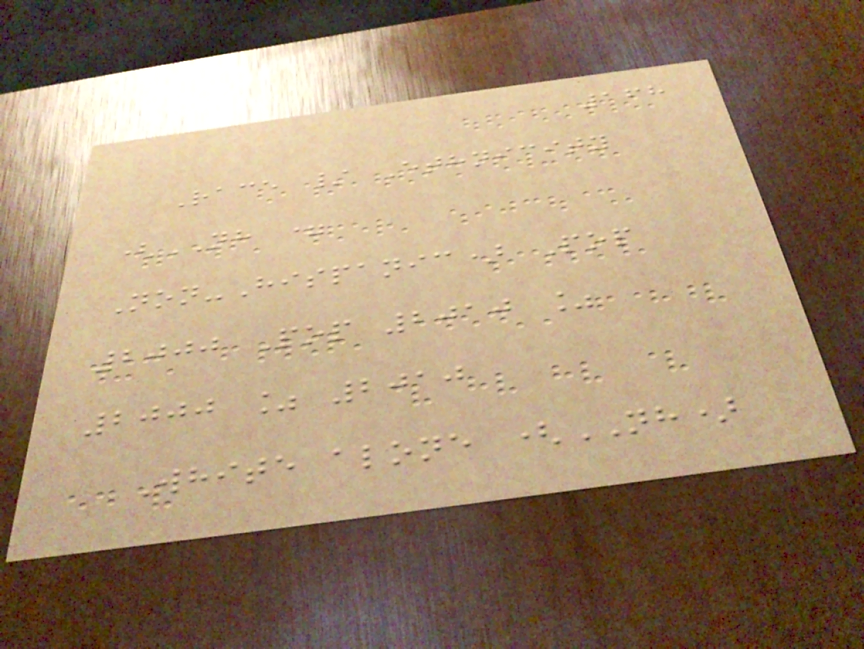168
Race / Ethnicity
(NH =
Non-Hispanic) Pop
2000 Pop 2010 %
2000 % 2010
White alone (NH)
